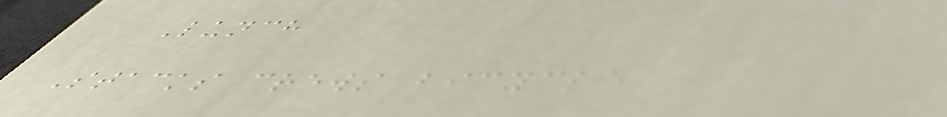Lunch
Stacks crews bicycle
